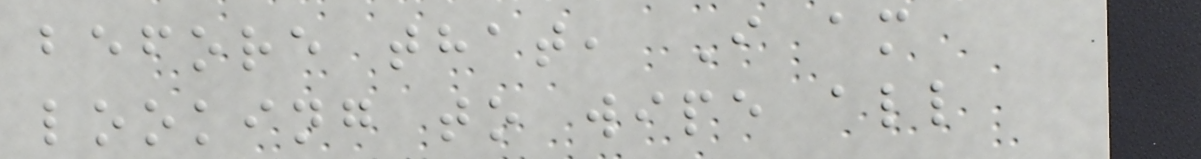before that, I am
looking to wipe all
